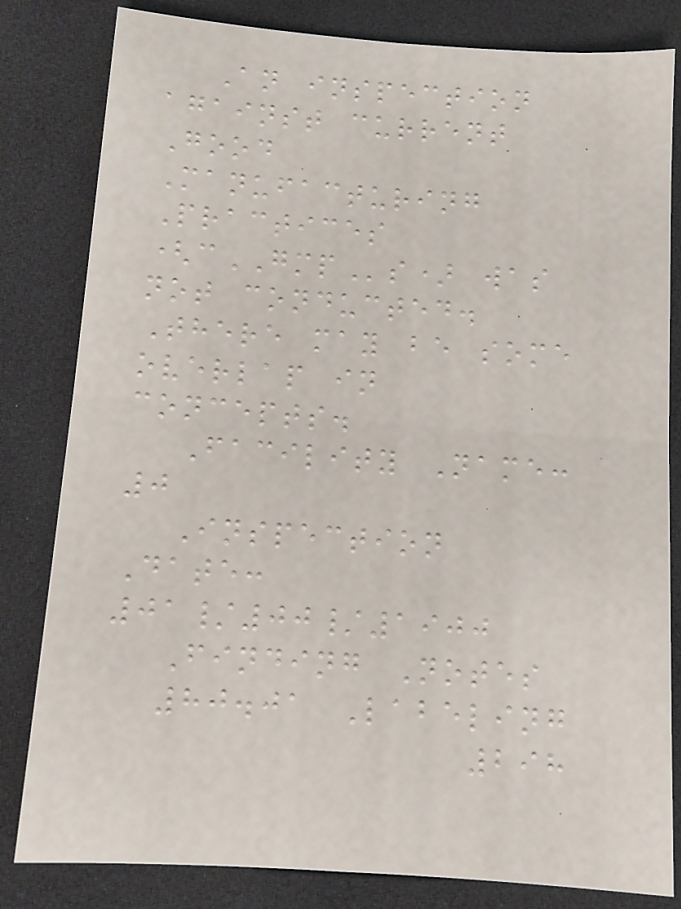An inspection
against current
Good
Manufacturing
Practices
(cGMPs) was
not conducted.
There may be some
overlap in
concepts.
Facility Name:
0
Inspection
Date:
01/00/1900
Finding Notes
80.01 Labeling
298
